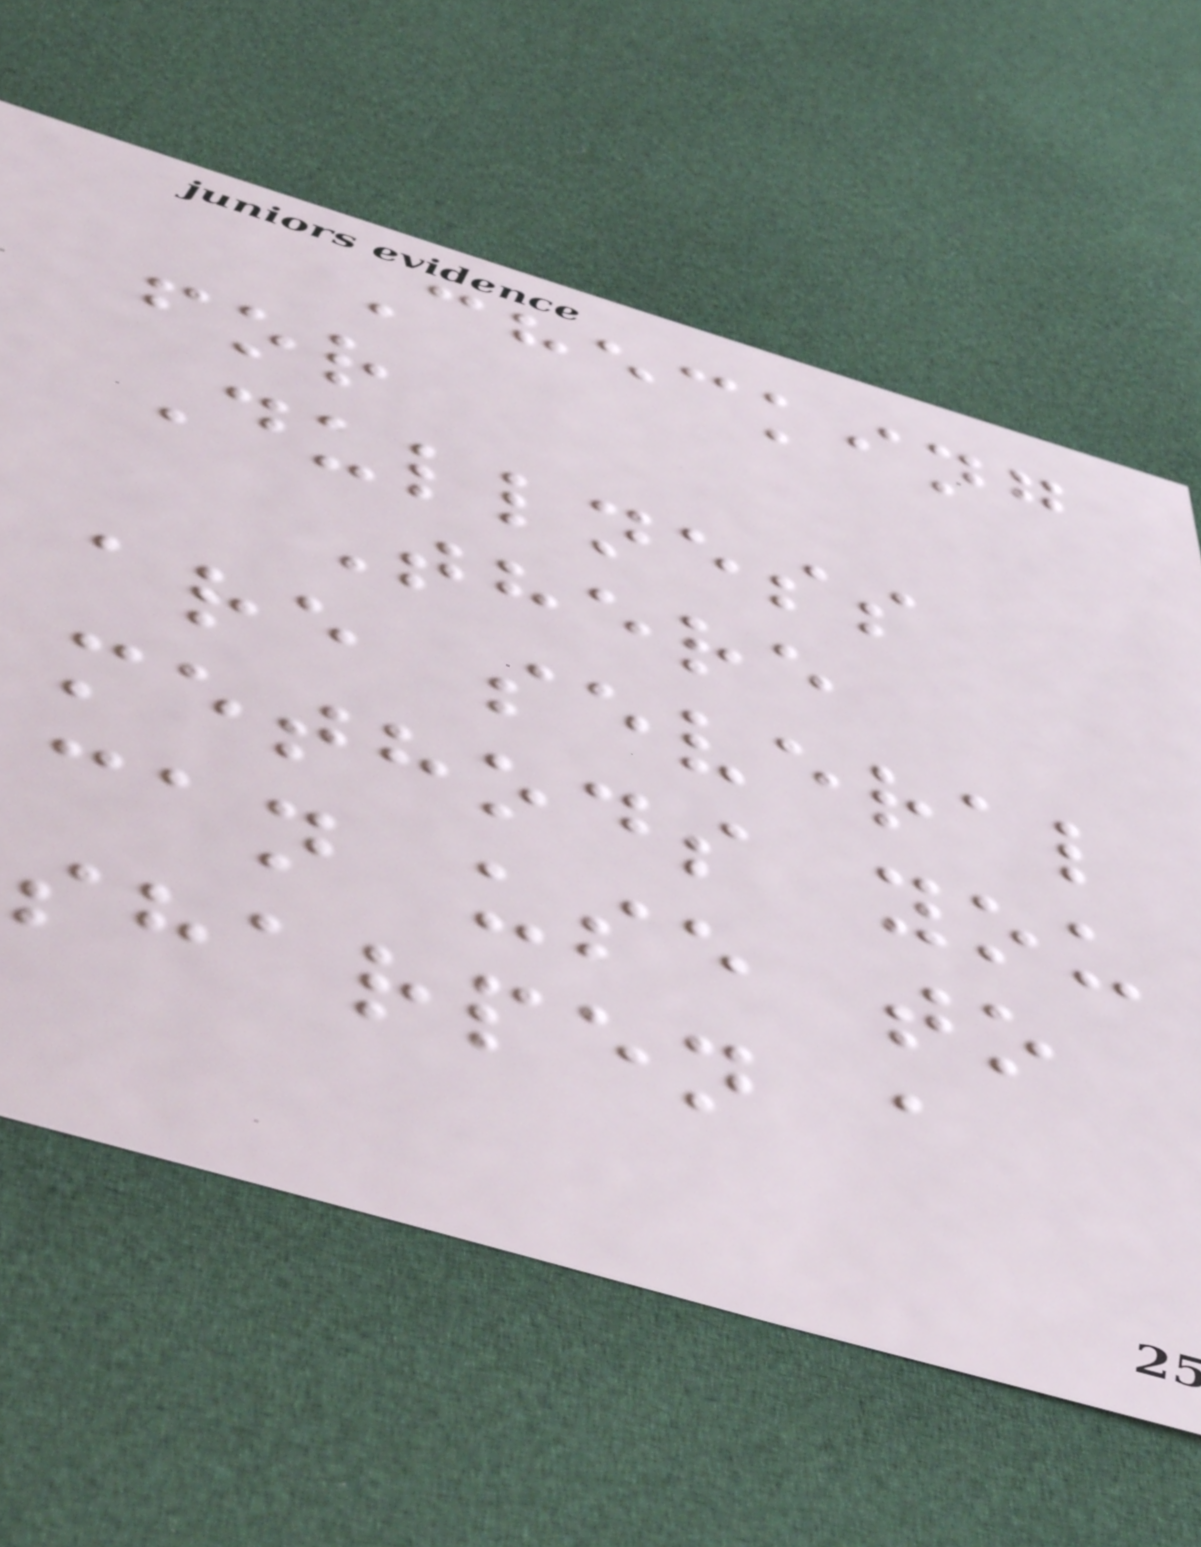Checking
for
Dullness
There
are several
methods you
can use to
sharpen a
